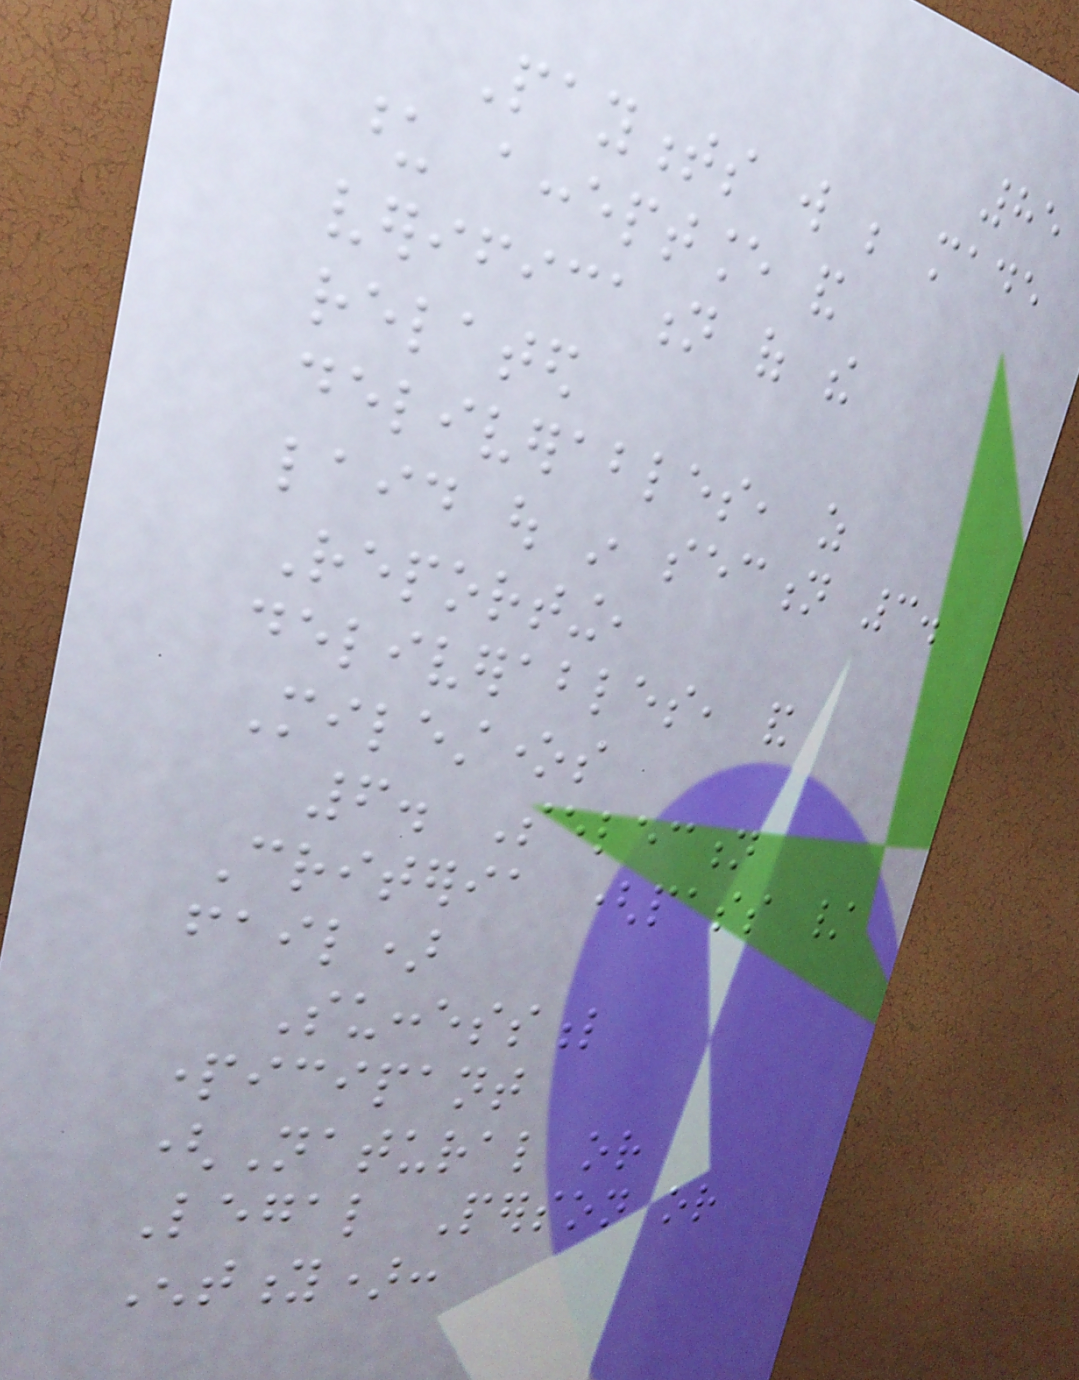85
Payments will be made
upon acceptance and
verification of the
related
deliverables, as
laid out in section 3.
Reporting,
deliverables, and
Milestones
6. Selection
Criteria (pass /
fail)
Successful
participant
(Natural or
Legal Person or
Entity):
